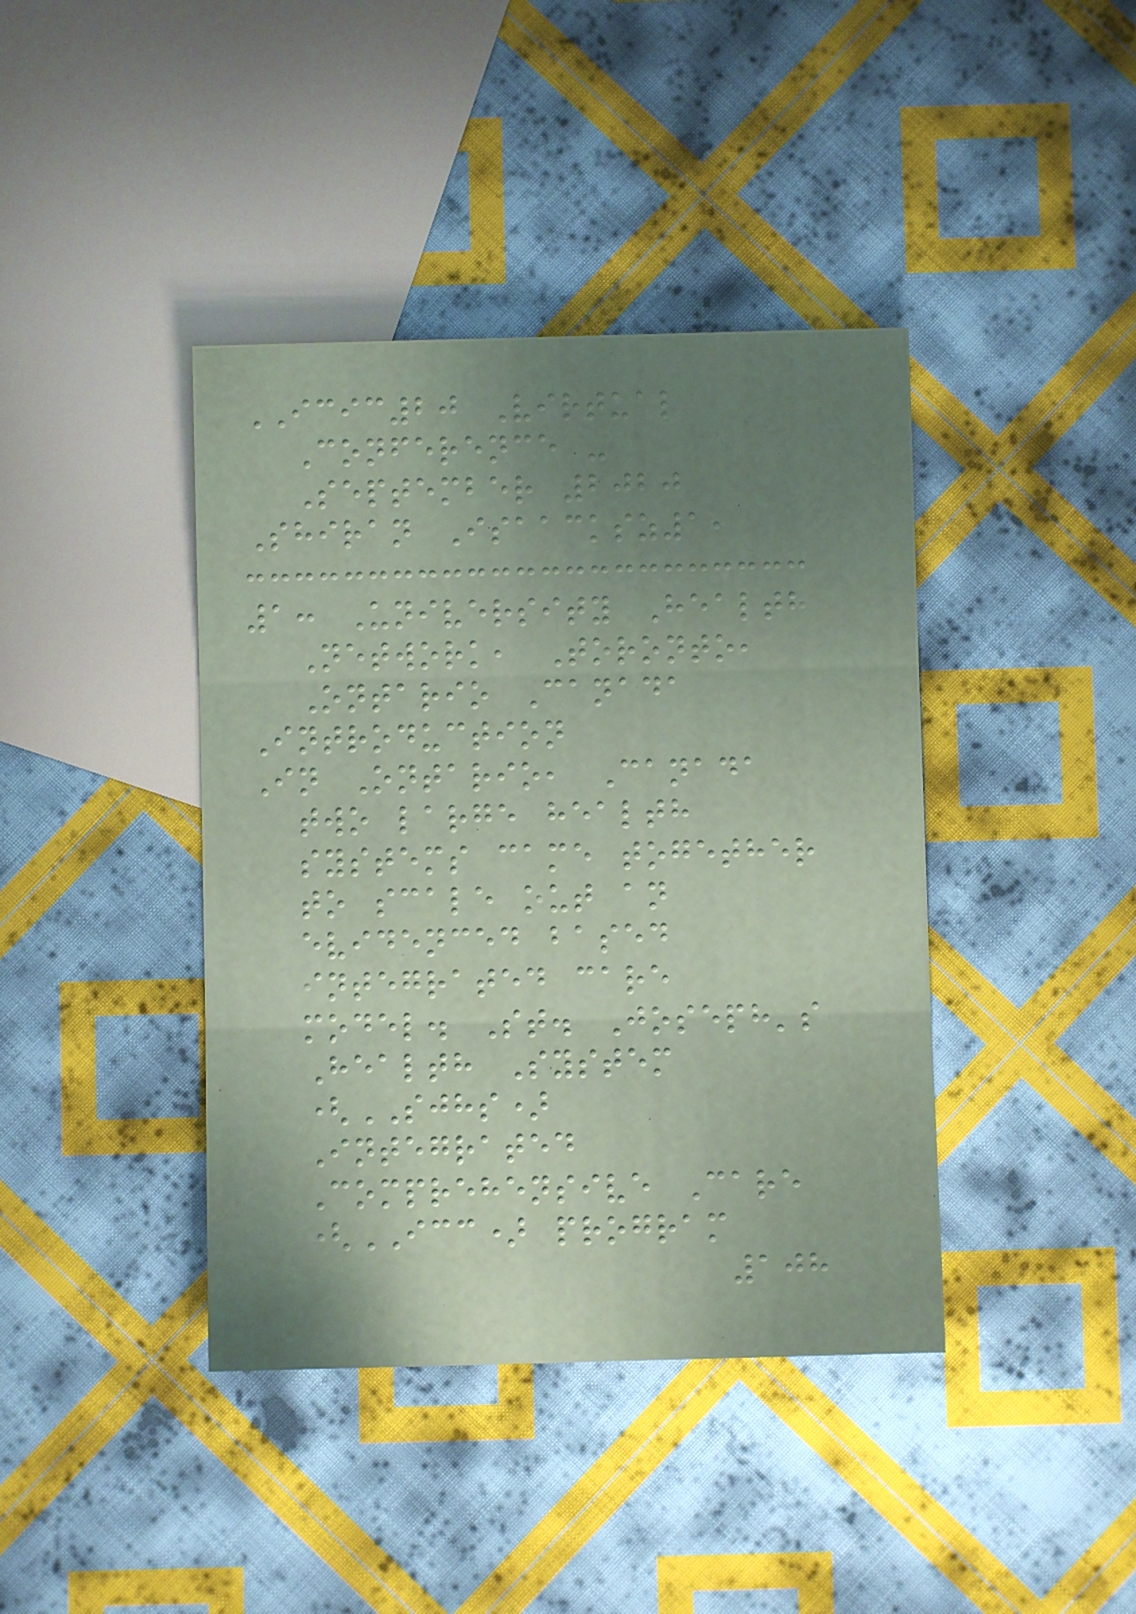ICIC20 Virtual
Conference -
September 2020
Shiran Isaacksz1,
1: University Health
Network, Toronto,
Ontario Canada
Introduction
In Ontario, Canada
two large health
systems came together
to scale out an
evidenced based
integrated care
model. St. Joseph's
Health System
(SJHS)
Integrated
Comprehensive Care
(ICC) program
108
